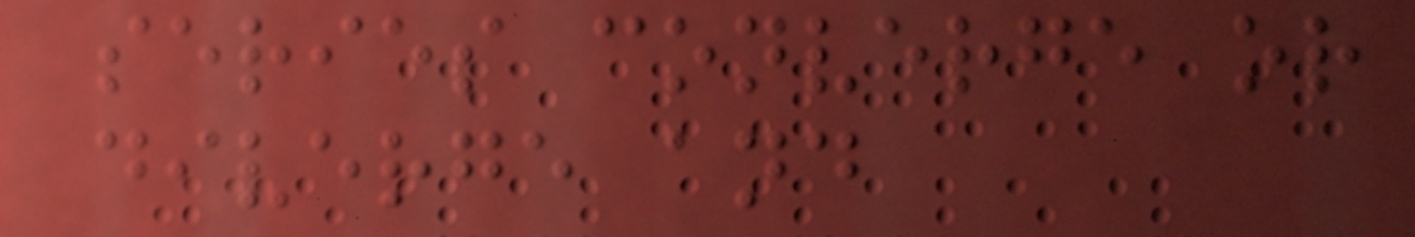series converge or
diverge and
